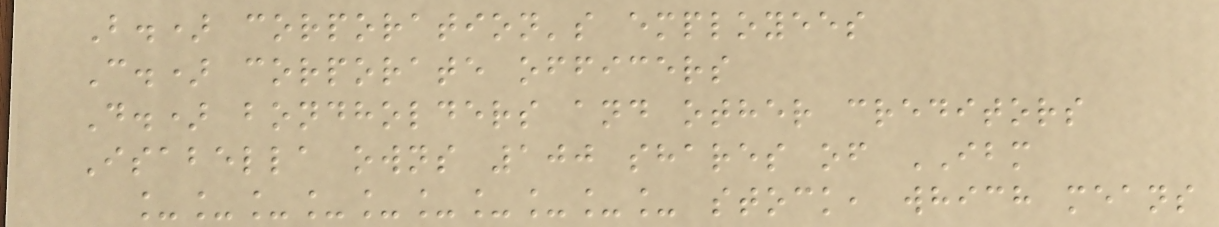B.) corporation's employees
C.) corporate officers
D.) bondholders and other creditors
Isabella owns 100 shares of IBM
__________ stock, which means
